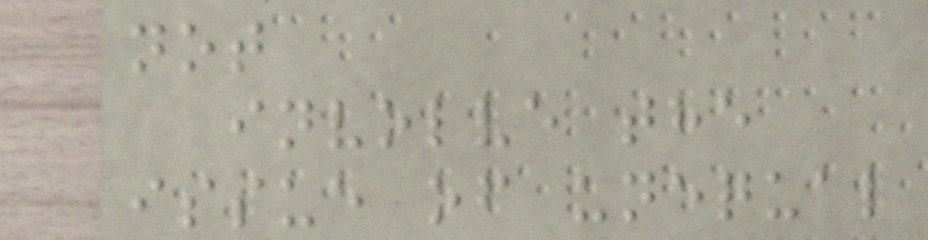not
involve the
issue of unequal
